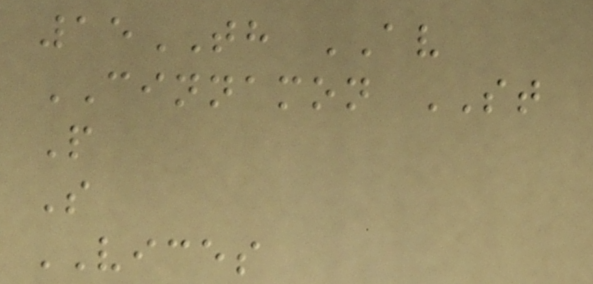15TH AV
CINNAMON ST
P
S
VICES
